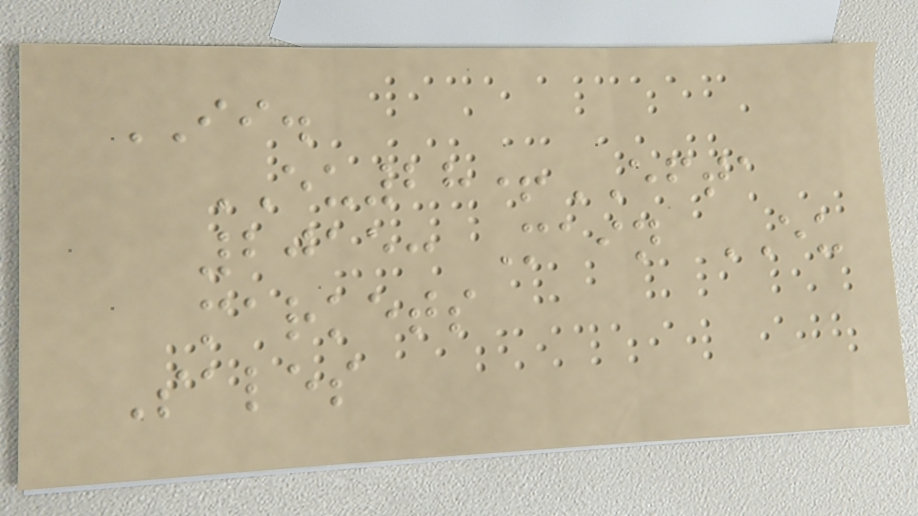II.
EU28+EFTA
2015: Main EU
markets
Sales
